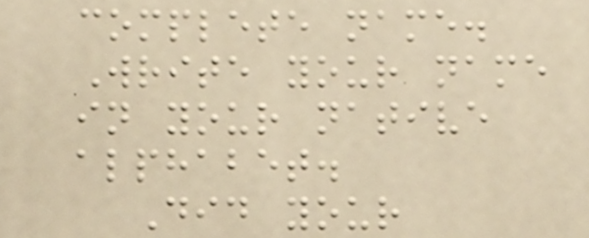complete name.
Write your name
in your native
alphabet.
Did your
